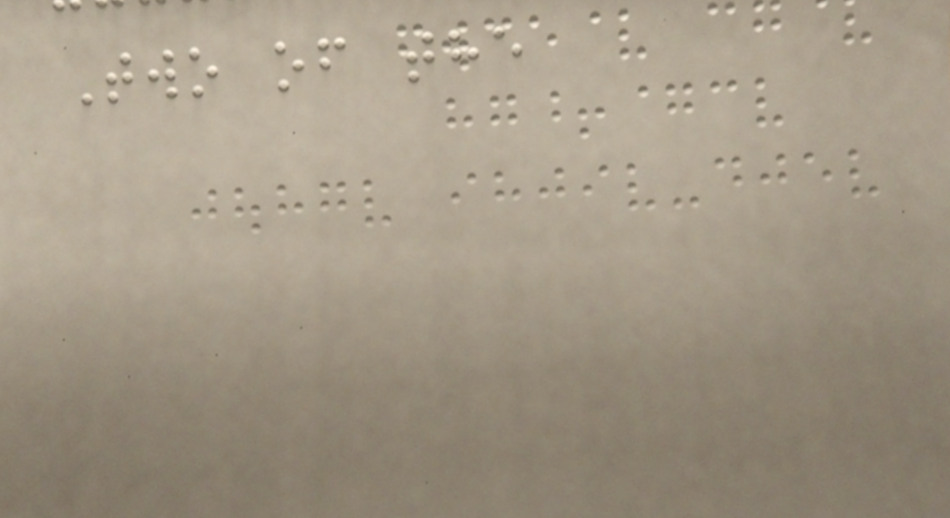Two of the
